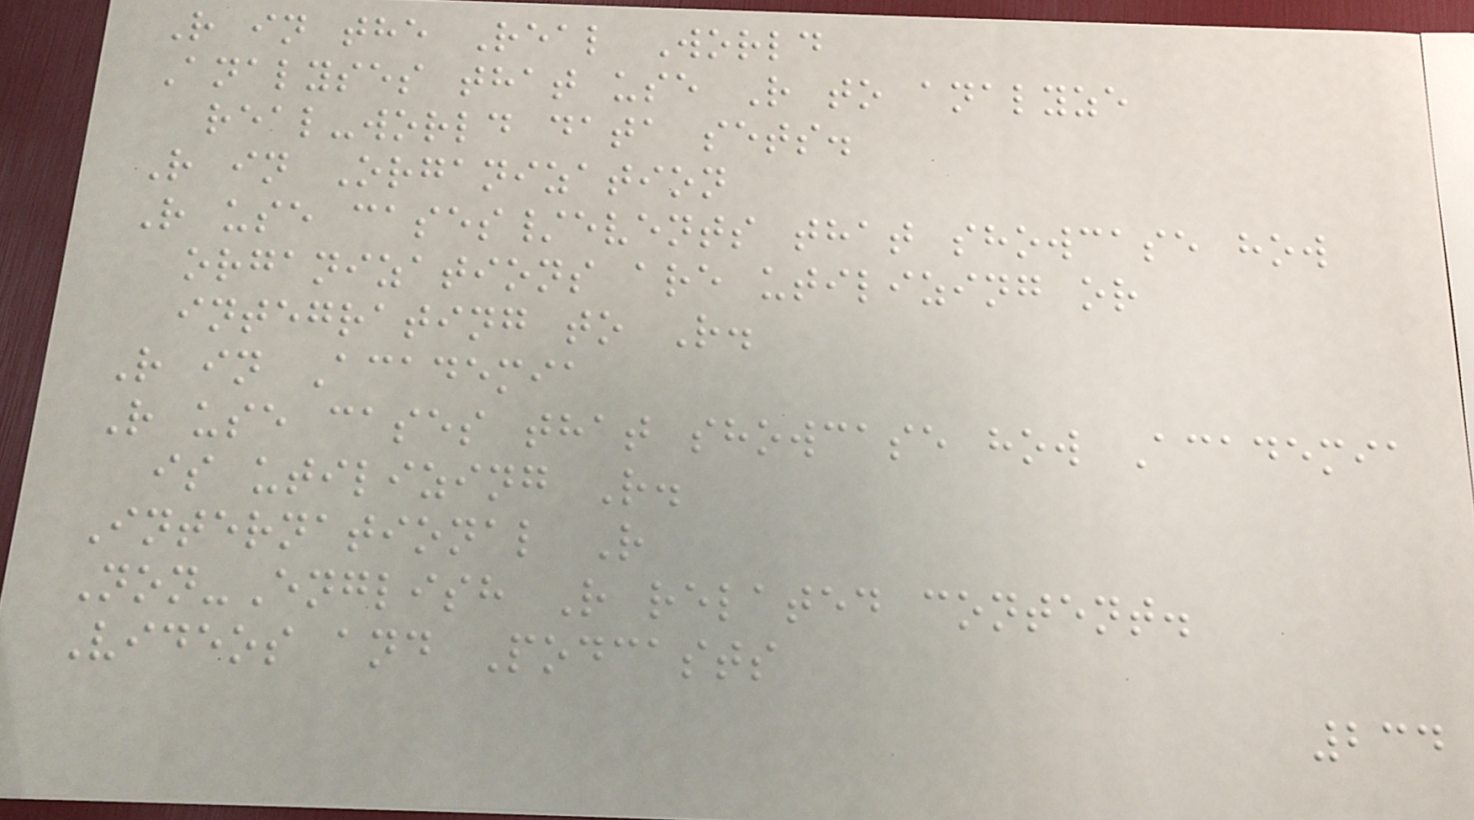R in the Real World
Analyses that use R to analyze
real-world data sets.
R in Organization
R use cases/events that showcase how
organizations are utilizing or
integrating to R.
R in Academia
R use cases that showcase how Academia
is utilizing R.
International R
Non-English R related content.
Videos and Podcasts
234
